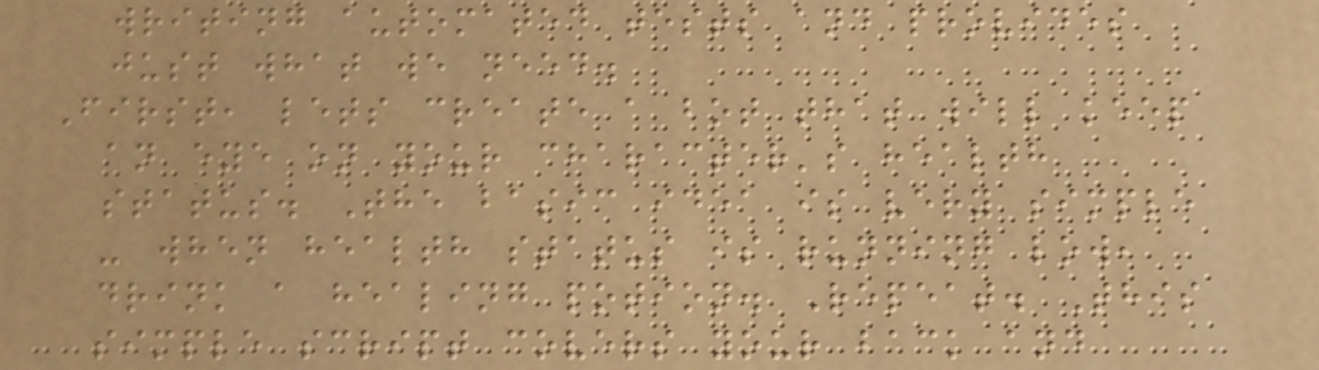writing automated tests and provides
just what we need.
First, lets create a bot that will keep
an eye on your character's health
status. The basic idea is very simple
- when health status is running low,
drink a healing potion. Repeat. This
simple script covers your back and
